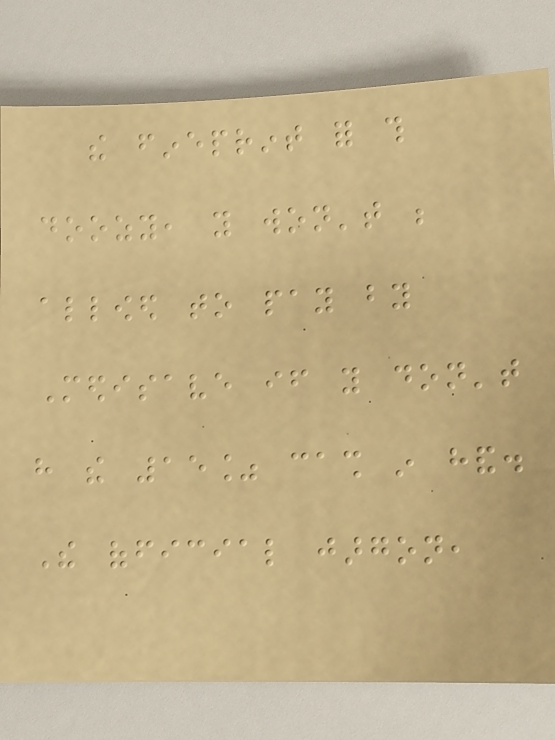the fineprint for this
doozy, you won't be
allowed to pay by
Medisave if you don't
have the 15% cash in hand.
The official jargon,
